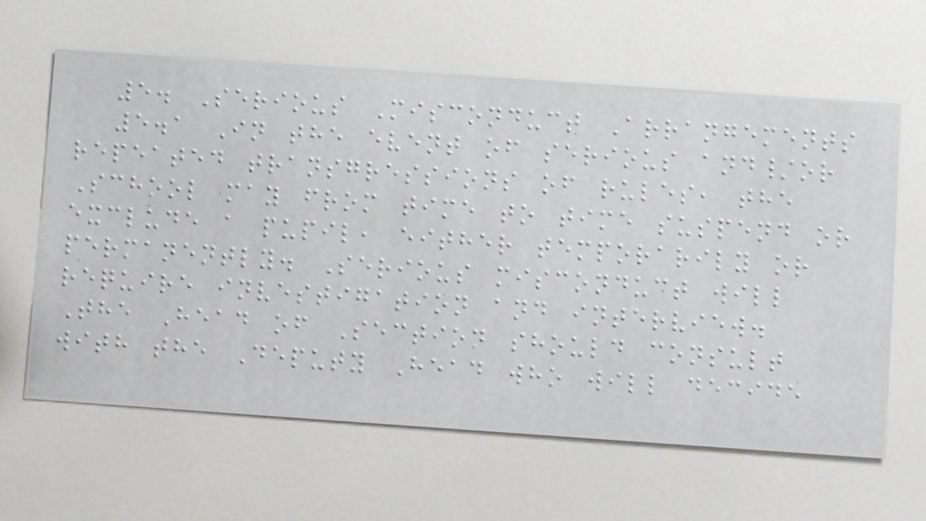5. Serious Misconduct Arrangements
5.1 In the event of serious and/or
repeated transgressions of rules, the
School may from time to time suspend or
exclude a pupil, either temporarily or
permanently. Serious misconduct will
require investigation and interview.
The Head of Section should consult
with the Deputy Head who will decide
